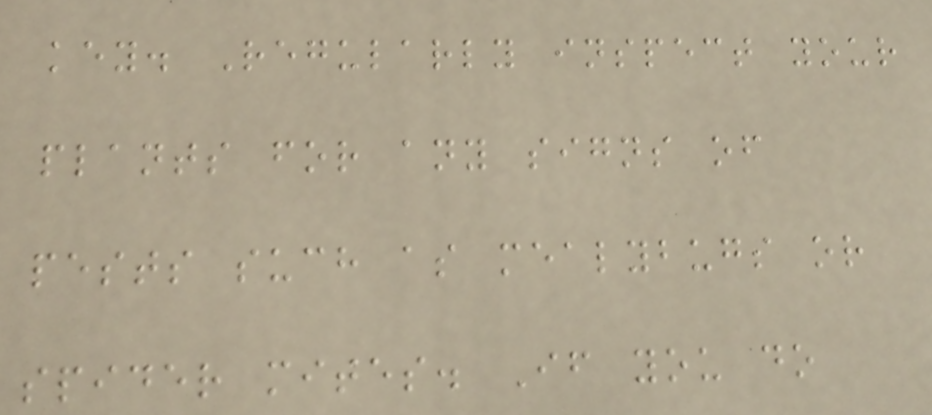key. Regularly inspect your
plants for any signs of
pests such as mealybugs or
spider mites. If you do
